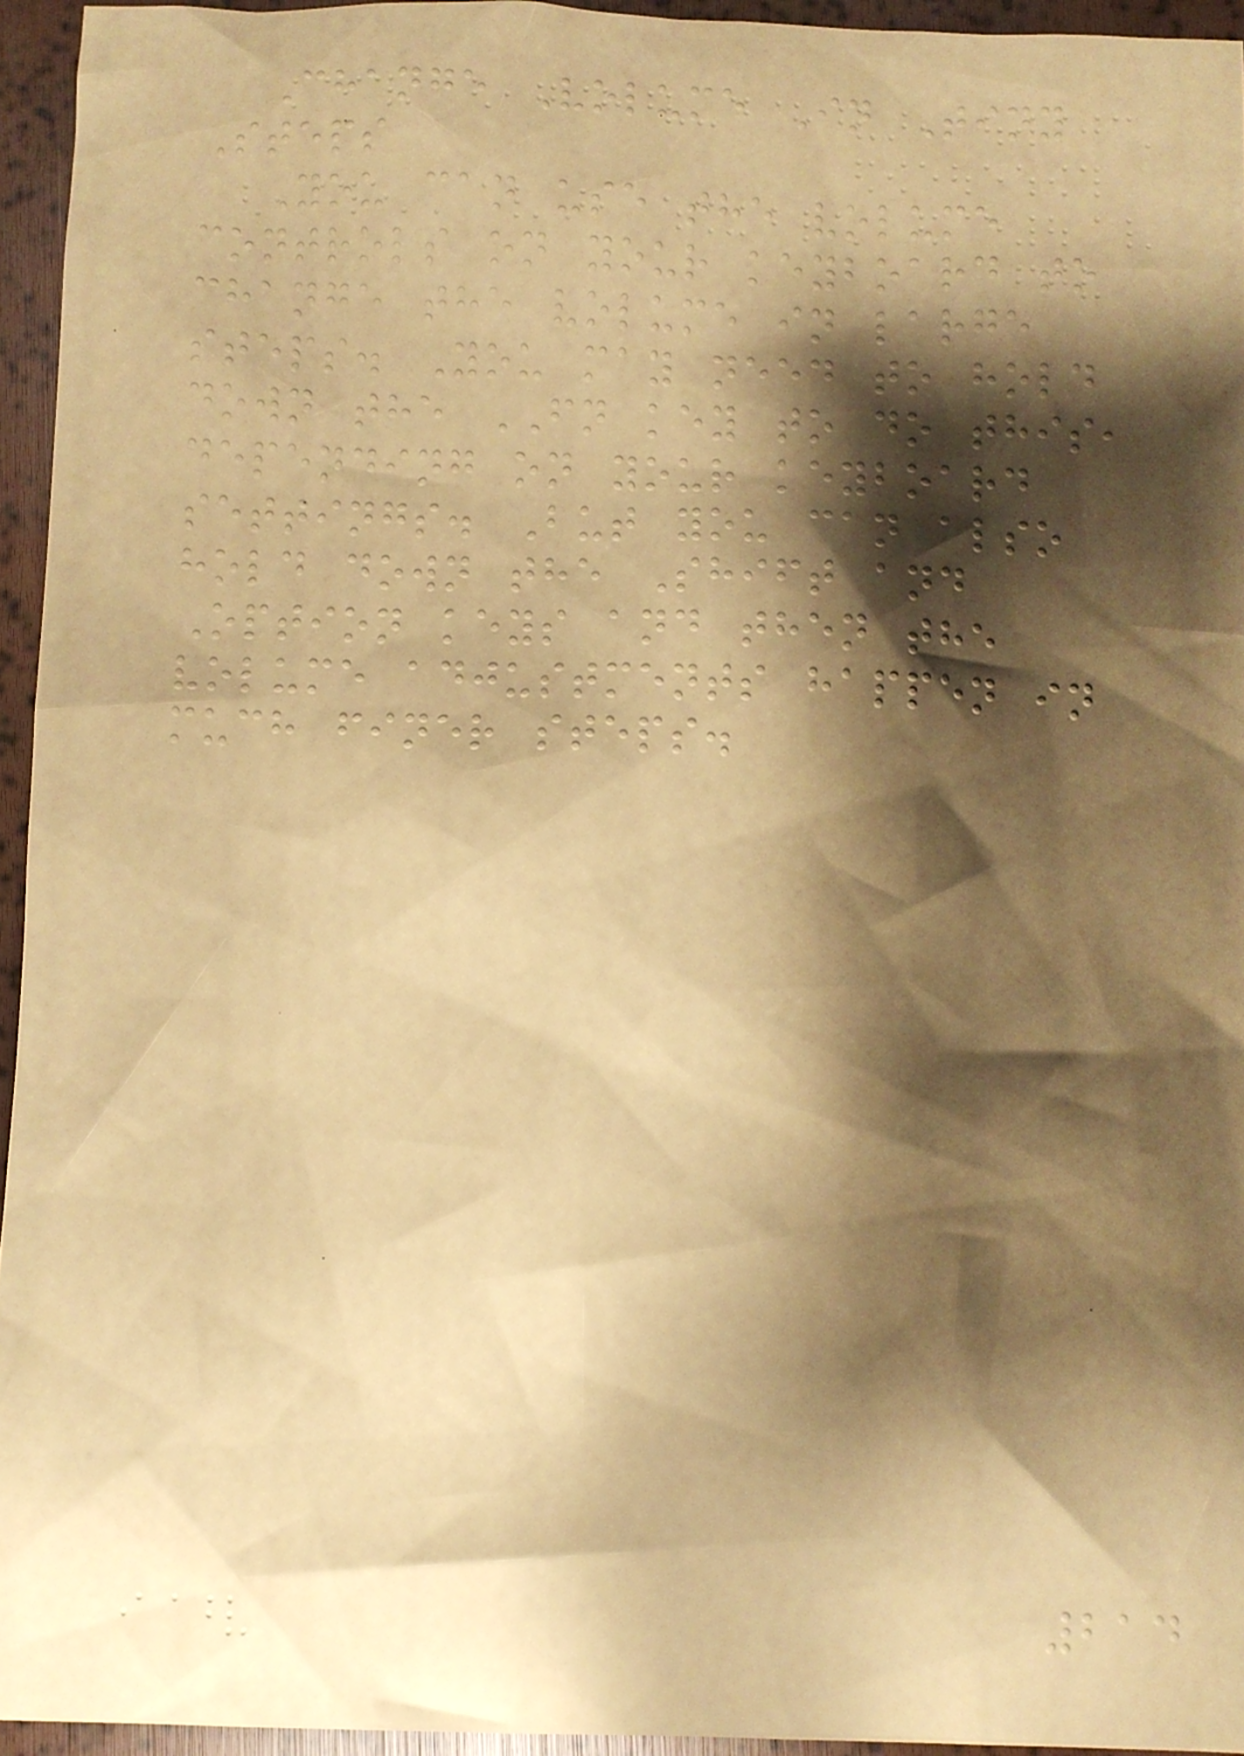Change Volume In Tiny
Steps
You can use the volume
controls on your keyboard to
change the volume in large
steps. You may need to hold
down the FN key to do this,
depending on your keyboard
settings. But you can also
hold down the Shift and
Option keys and then the
volume adjustments happen in
much finer steps.
214
